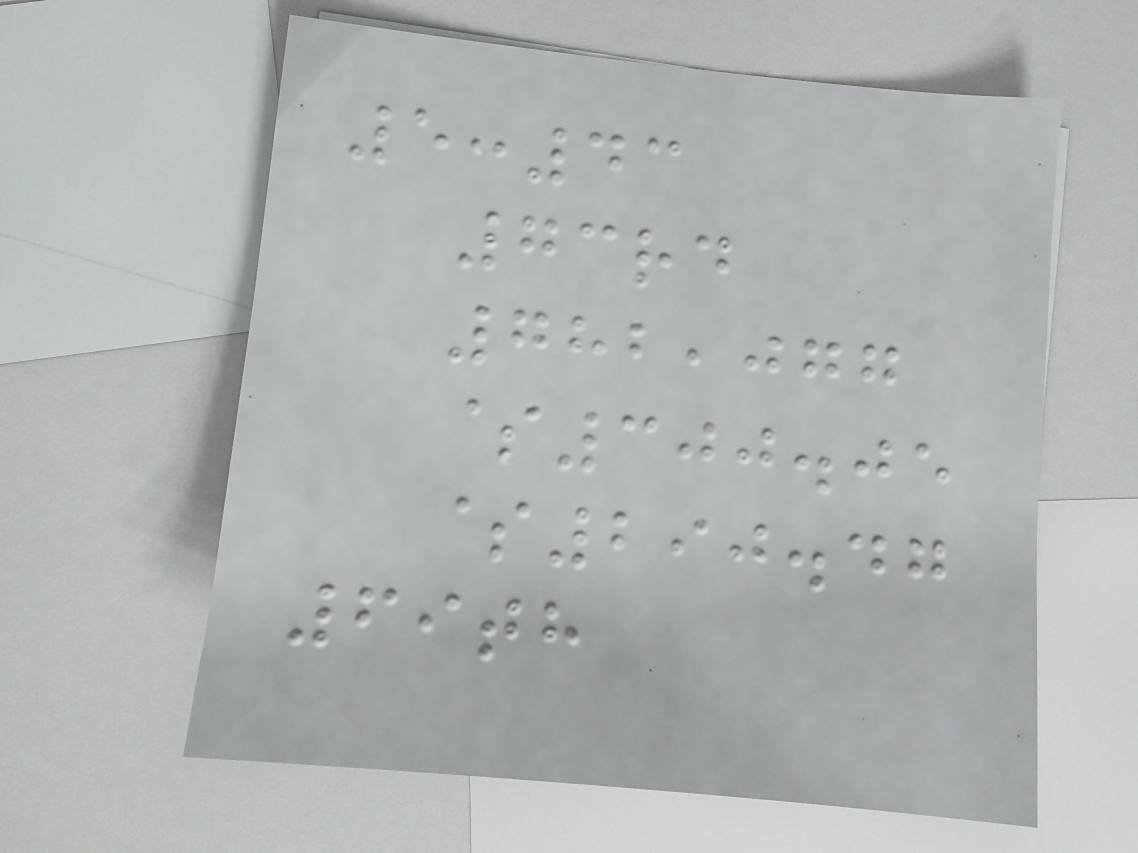5:43
73rd
782,077
$300.05
$290.47
69th
